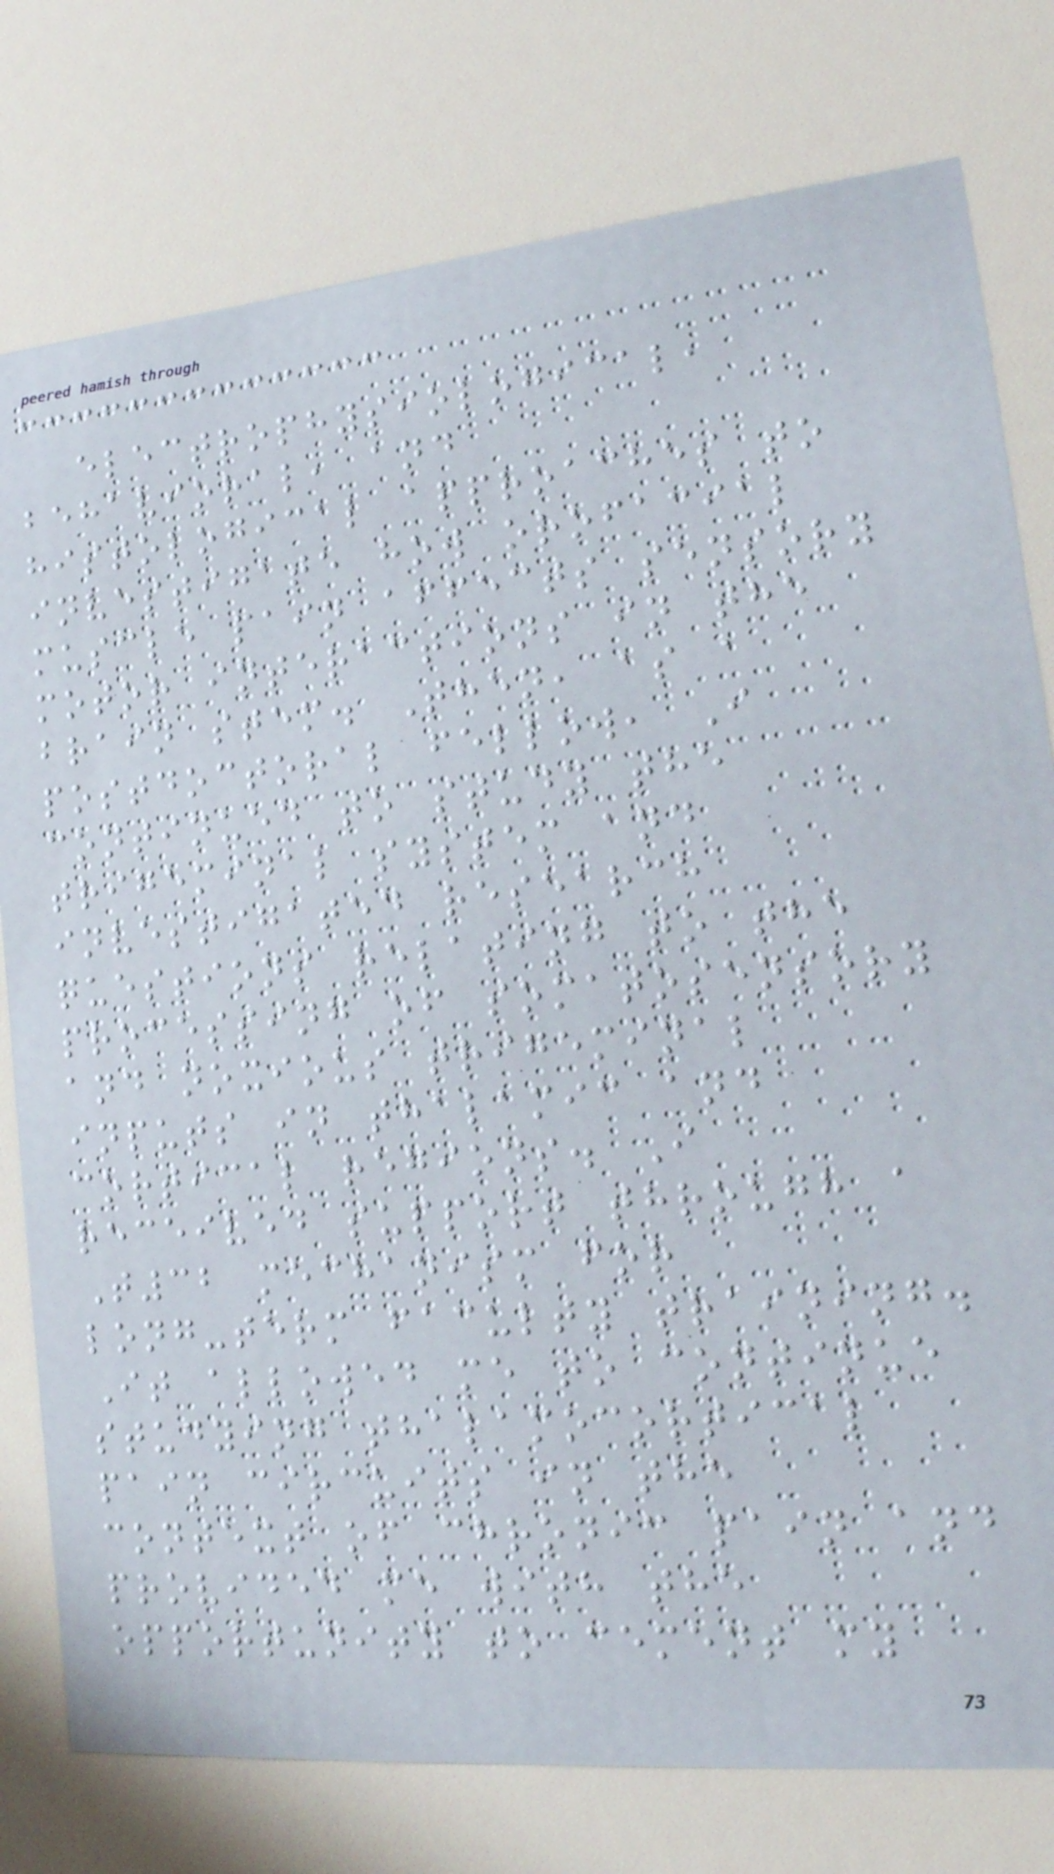electrophysiological,
behavioral, and
histological approaches to
investigate how orofacial
muscle pain affects sensory
motor interactions in the
brain stem. Then, as a
postdoctoral fellow, I
continued to study the
trigeminal system and
investigated research
questions relating to the
processing of somatosensory
and noxious trigeminal
inputs in thalamic and
cortical regions. I
received support through a
T32 mechanism for
long-term faculty training.
It allowed me to continue
studying thalamocortical
pain circuits in the
context of chronic pain and
provided me with the
opportunity to cement my
